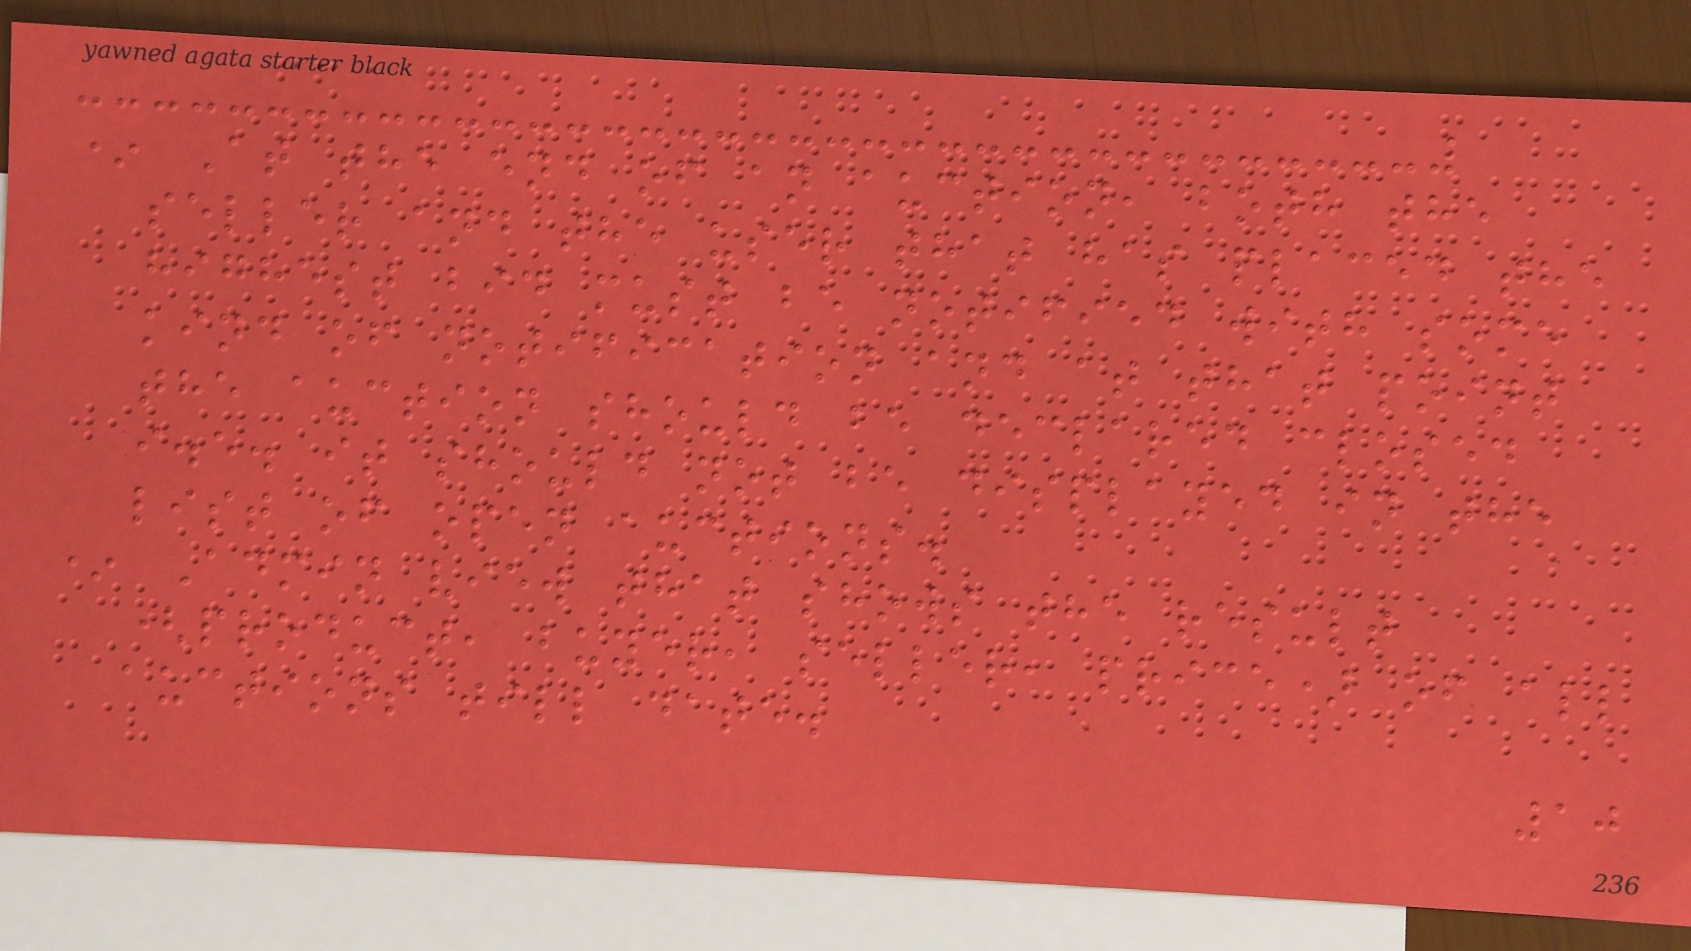* At the end of an auction, both the
seller and the user that has placed the
highest bid must be notified with some
kind of notification and at that point
the auction should be declared closed
i.e. it should not be displayed in the
list of open auctions.
* Admin view that shows the result
(product, buyer, seller, price) of all
auctions till date.
10
